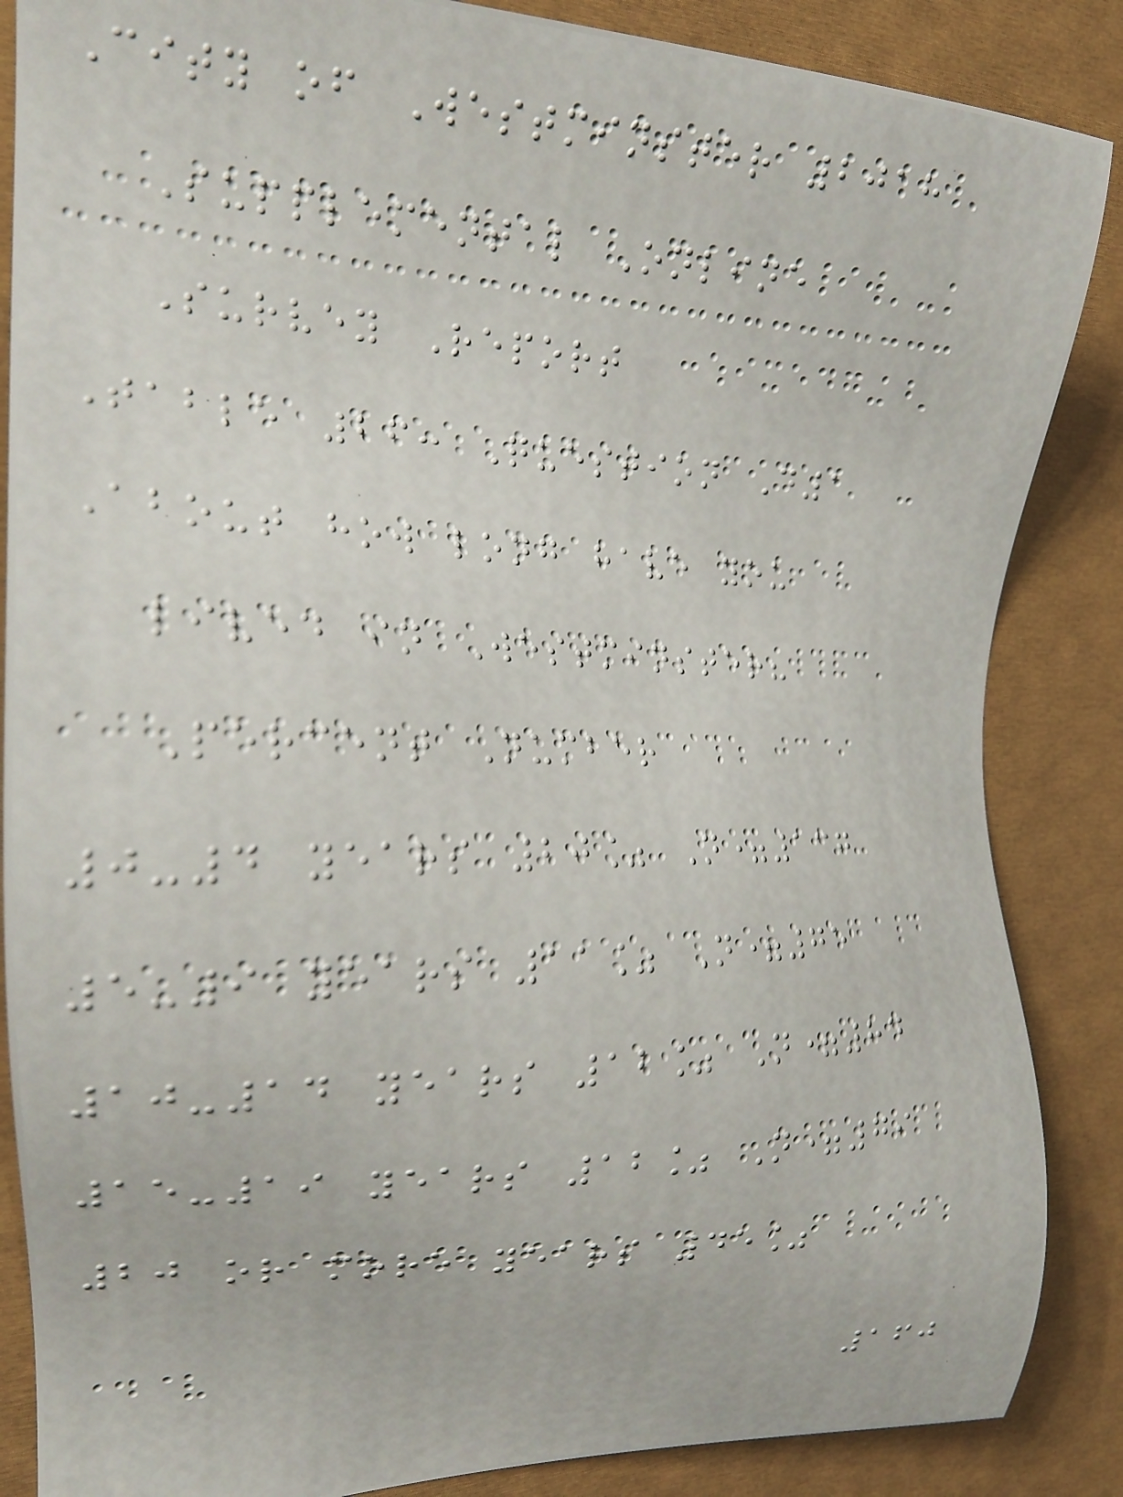City of Westminster 2018
Supplemental Online
Survey Report
Table 26: Question D1
About how long have you
lived in Westminster?
Percent Number
0-4 years 20% N=137
5-9 years 11% N=75
10-14 years 12% N=84
15-19 years 12% N=79
20 or more years 45%
160
